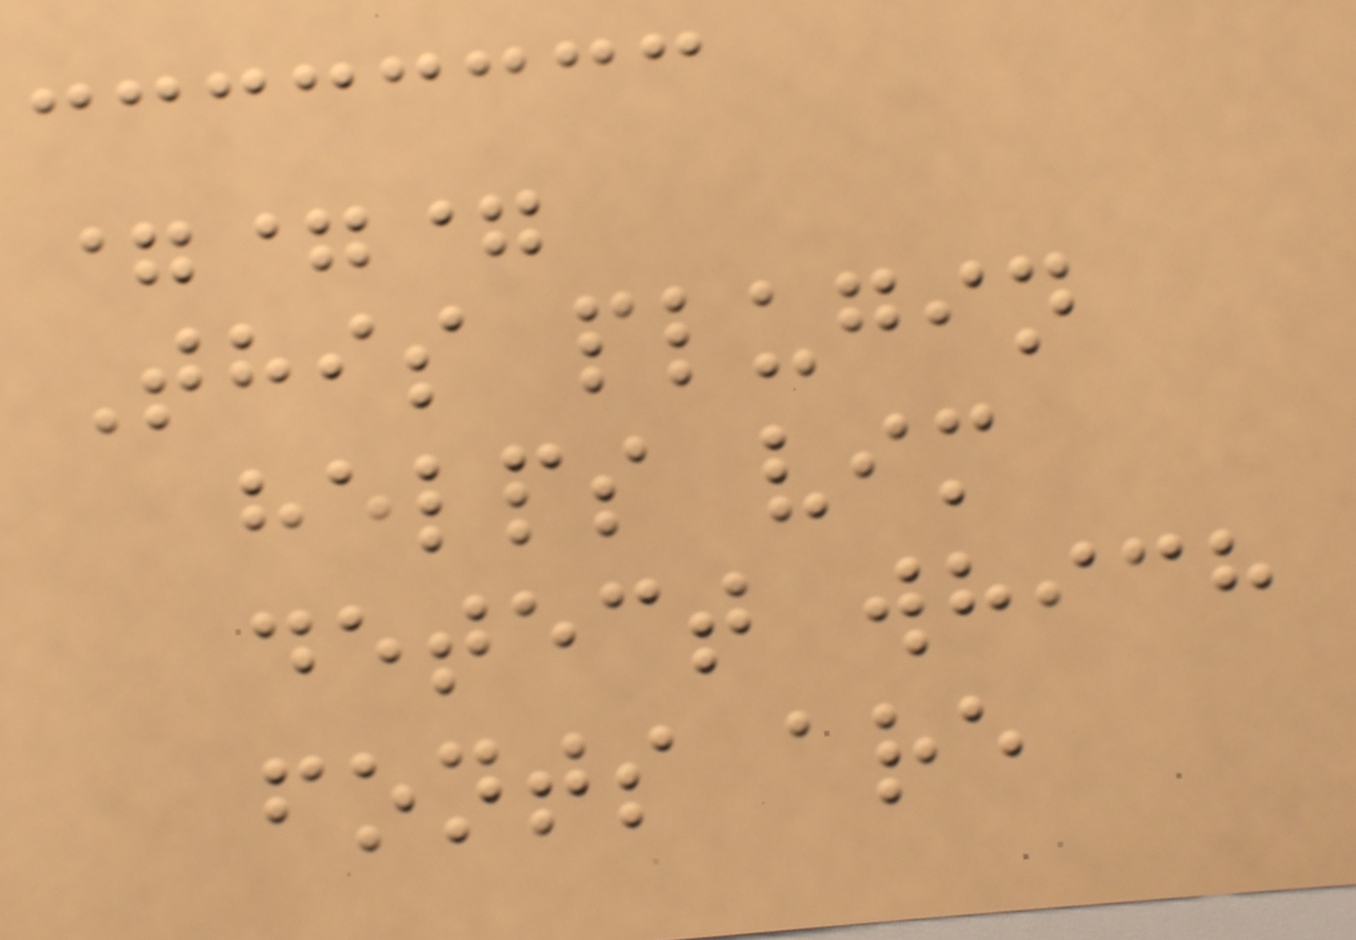===
This plugin
helps vim
detect which
fonts are
